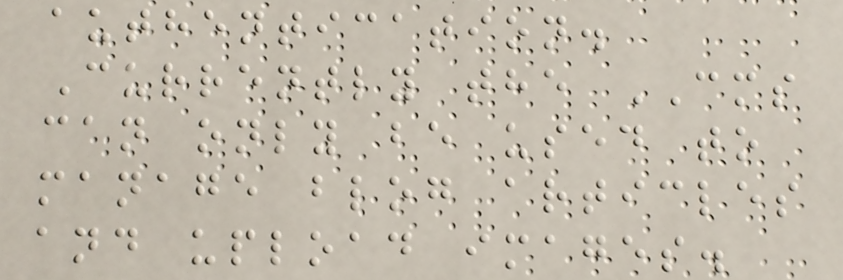authentication.
Currently the CMS
can only be used to
manage blog articles
and upload images.
